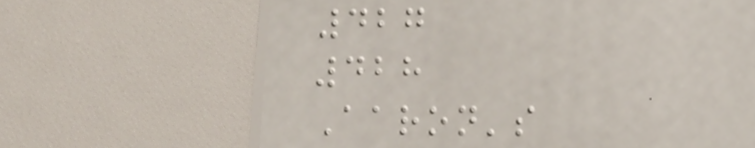427
428
Aaron's
